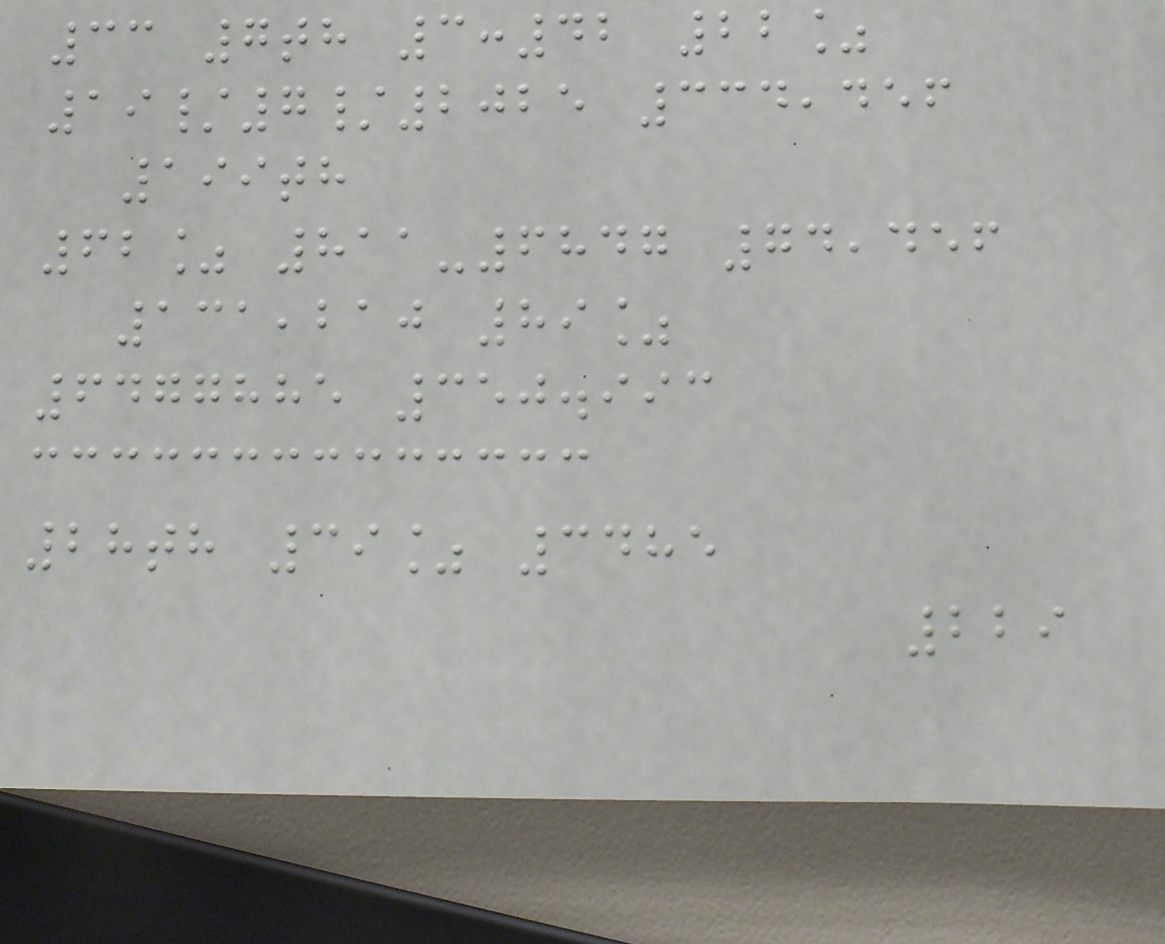33 7th 3:42 22%
19/7/2025 334,456
199th
62% 811-6847 74,456
131,210 89%
6477885 350.993
28th 39% 3485
229
